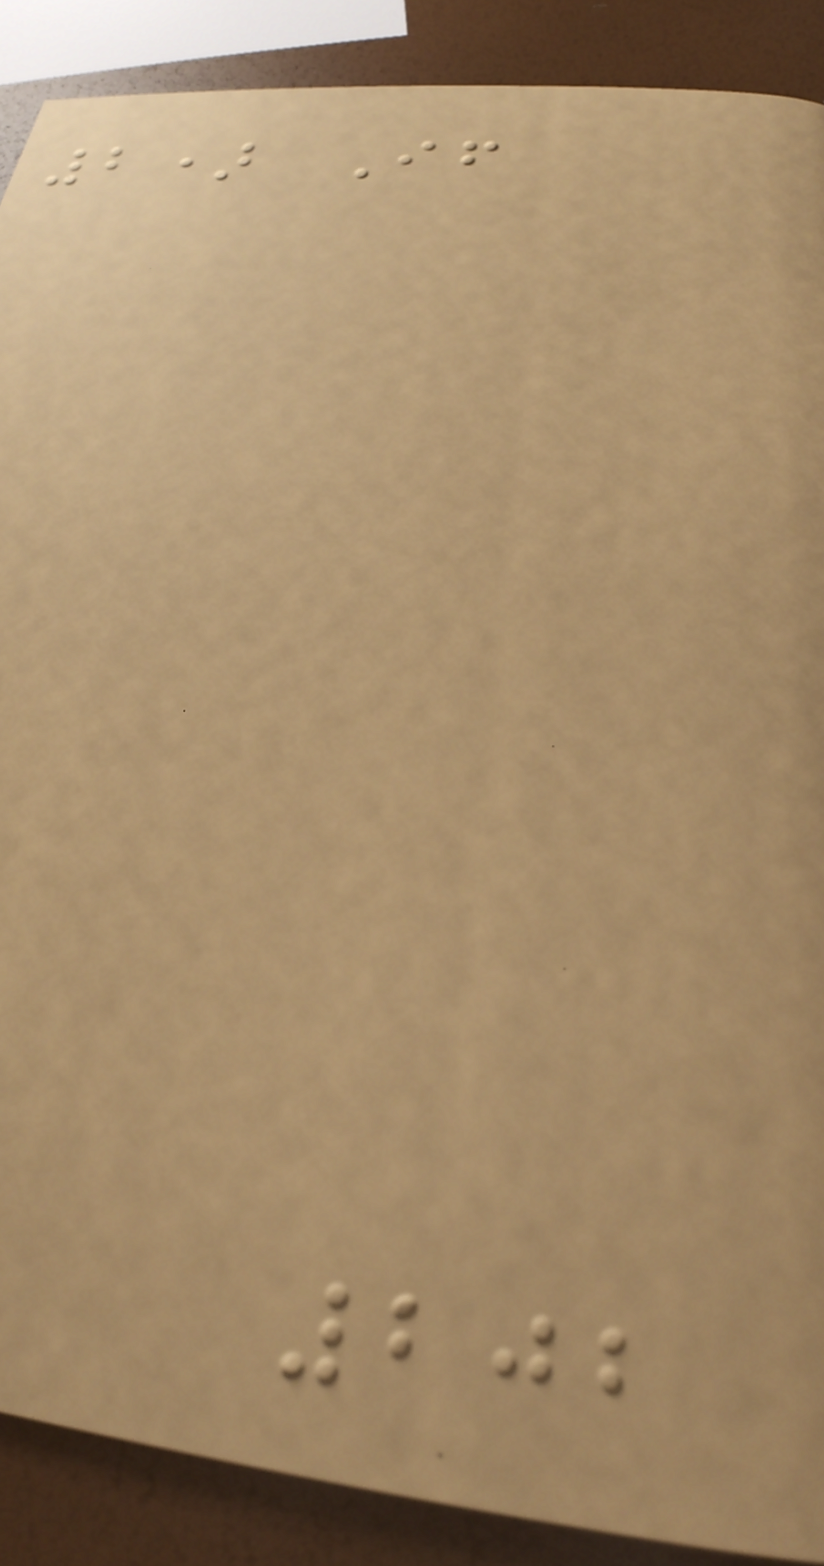2) If
202
